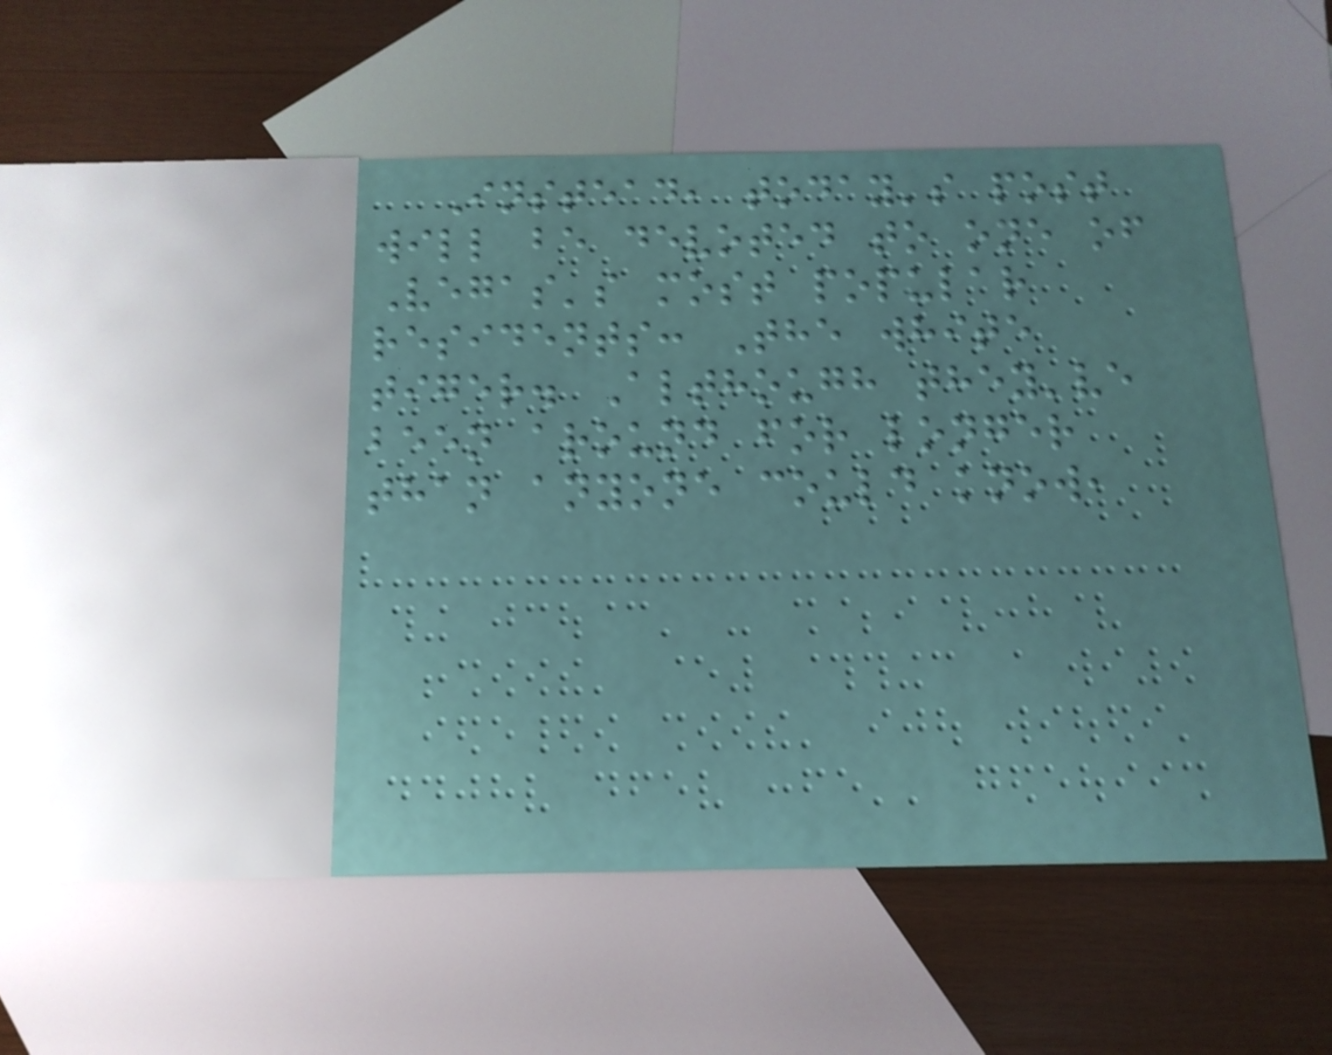Instead, today's post
will be devoted to one of
Vegas's most popular
residents: The white
tiger. Although they've
been around for longer
than anyone could know,
